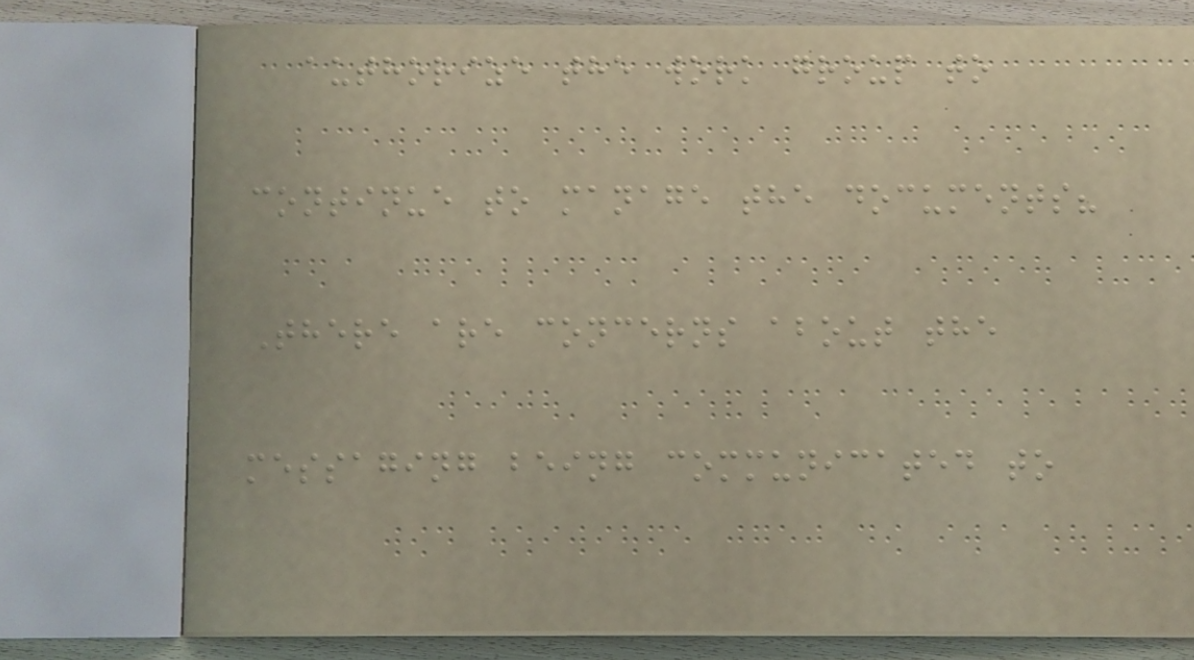authorize the work group to
continue to manage the documents?
There are concerns about the
messaging being communicated to
